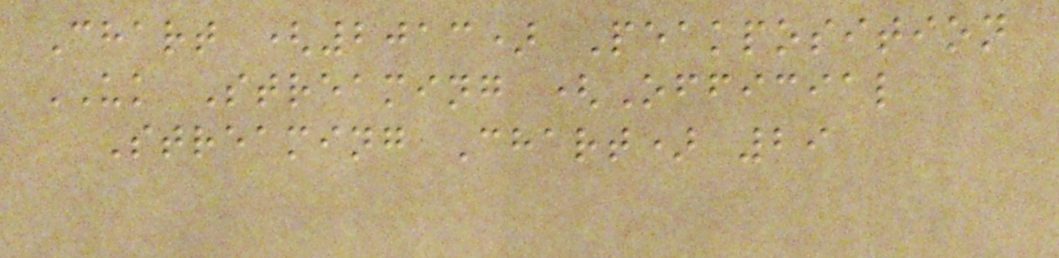Chart (2013) Peakposition
UK Streaming (Official
Streaming Chart) 29
